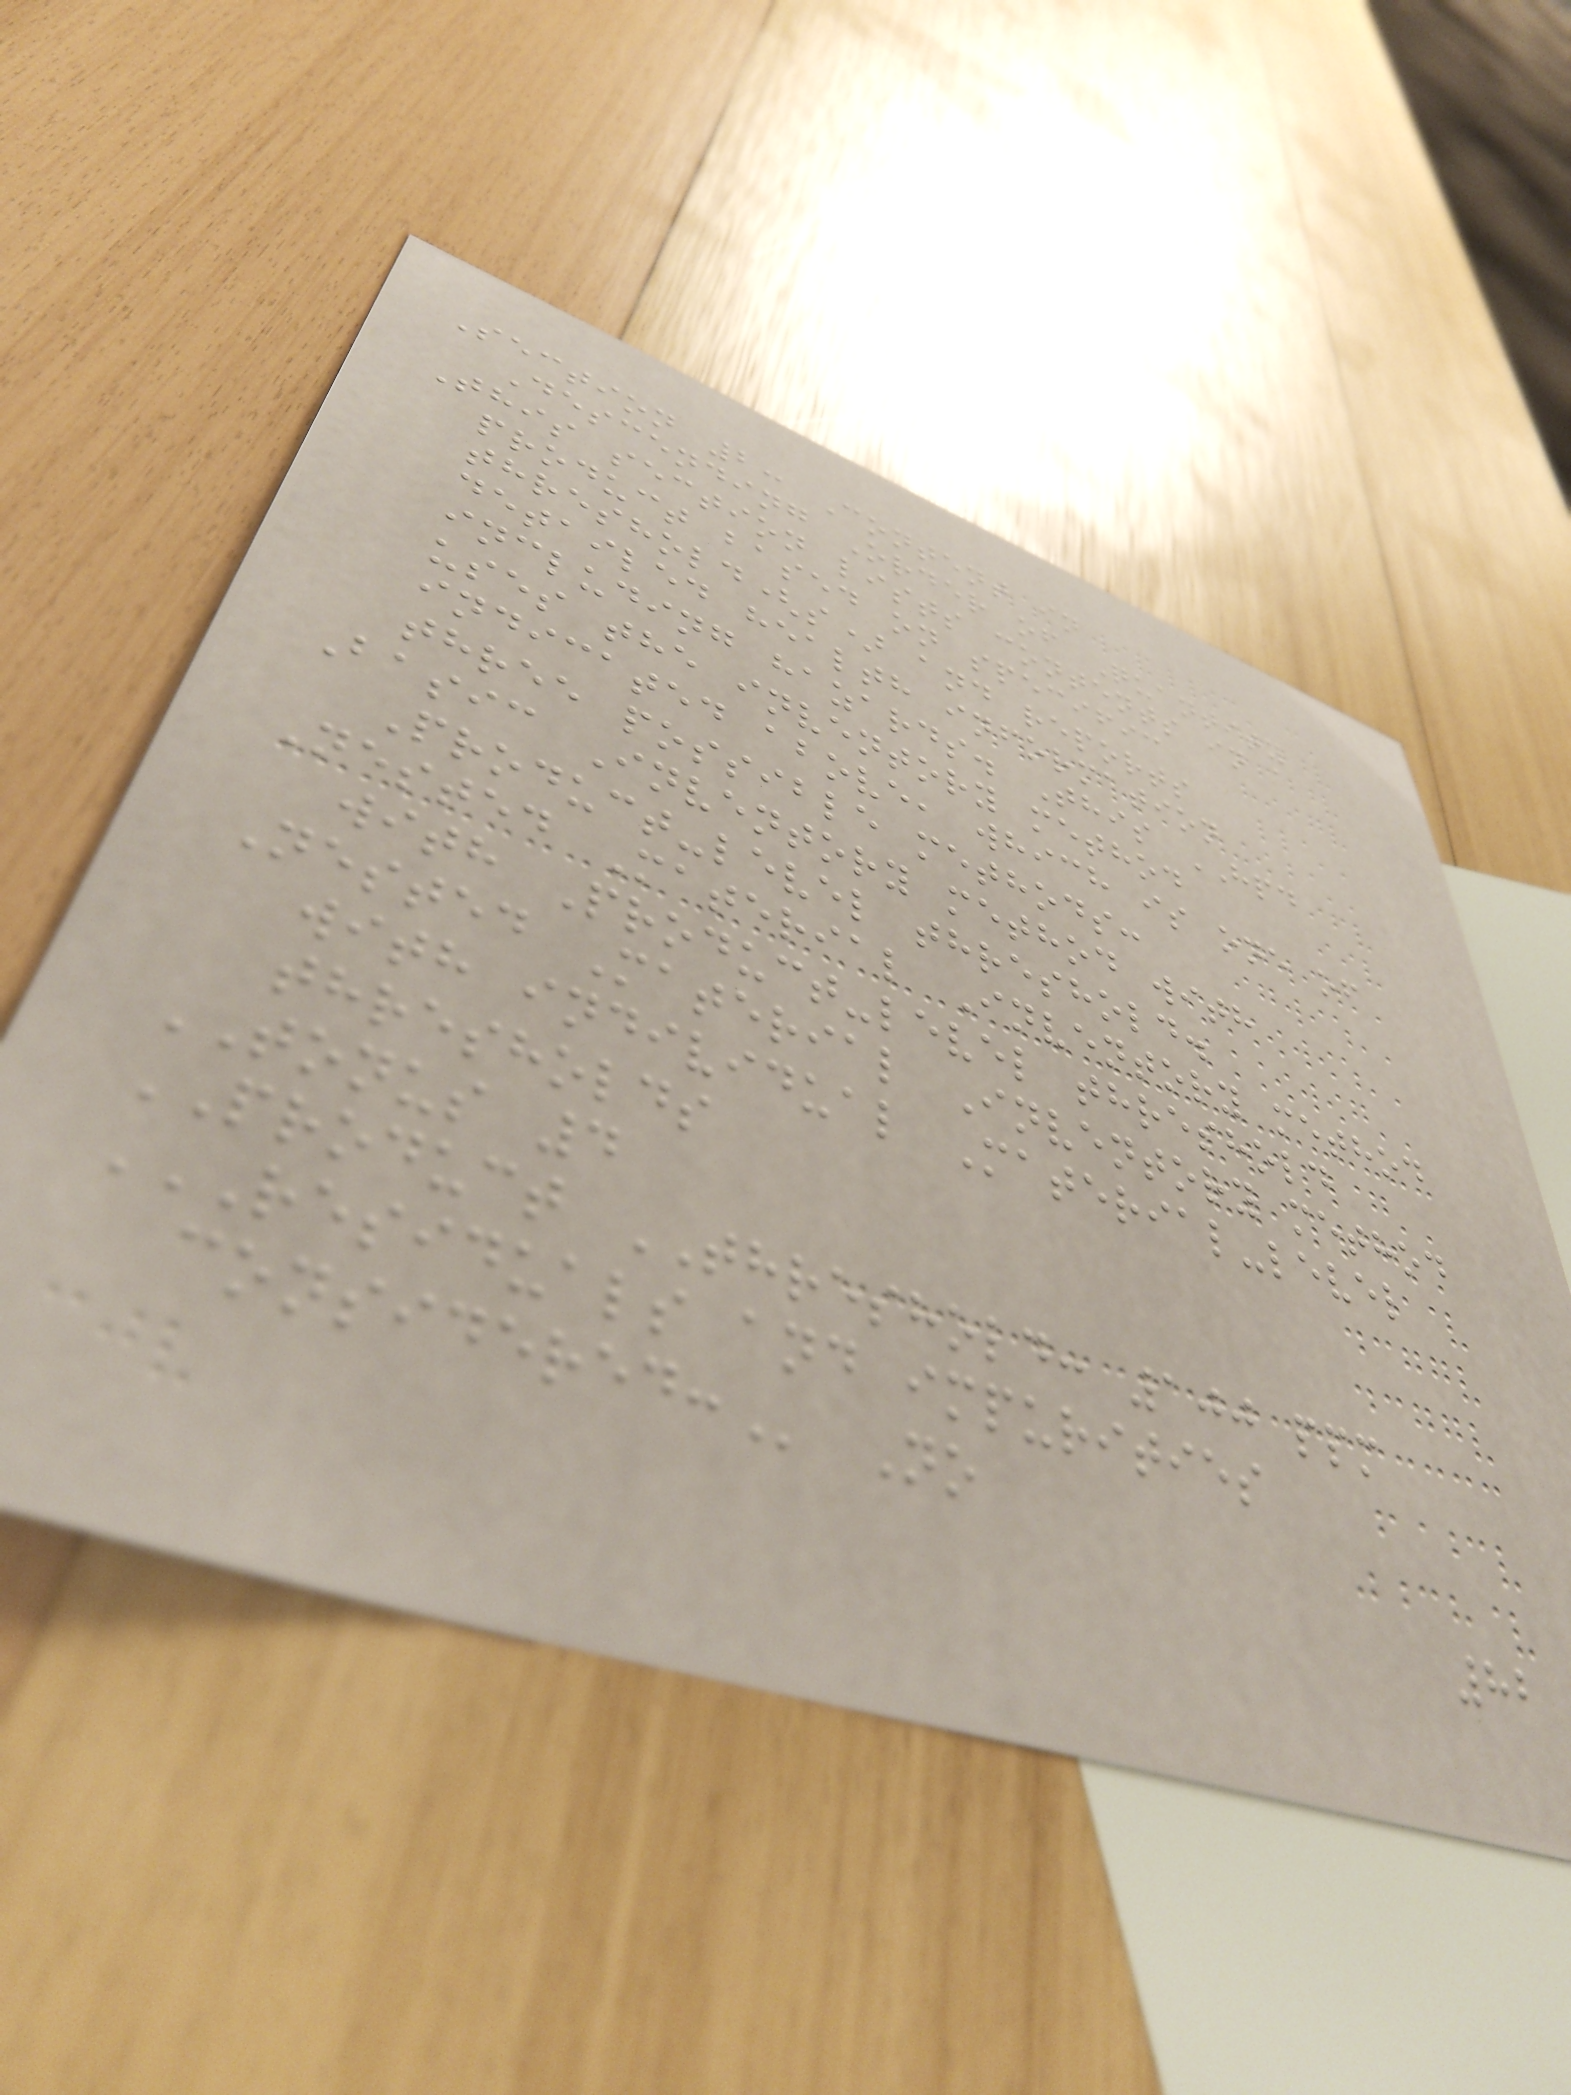Section 2: Content in
Descending Order of Quantity
This section lists contents in a
product based on specific
threshold(s) and reports
detailed health information
including hazards. This HPD
uses the inventory method
indicated above, which is one of
three possible methods:
Basic Inventory method with
Product-level threshold.
Nested Material Inventory method
with Product-level threshold
Nested Material Inventory method
with individual Material-level
thresholds
TONUS 4
PRODUCT THRESHOLD: 100 ppm
RESIDUALS AND IMPURITIES
CONSIDERED: No
82
